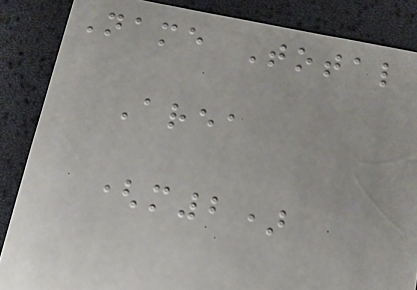Name Total
Area
(m2)
